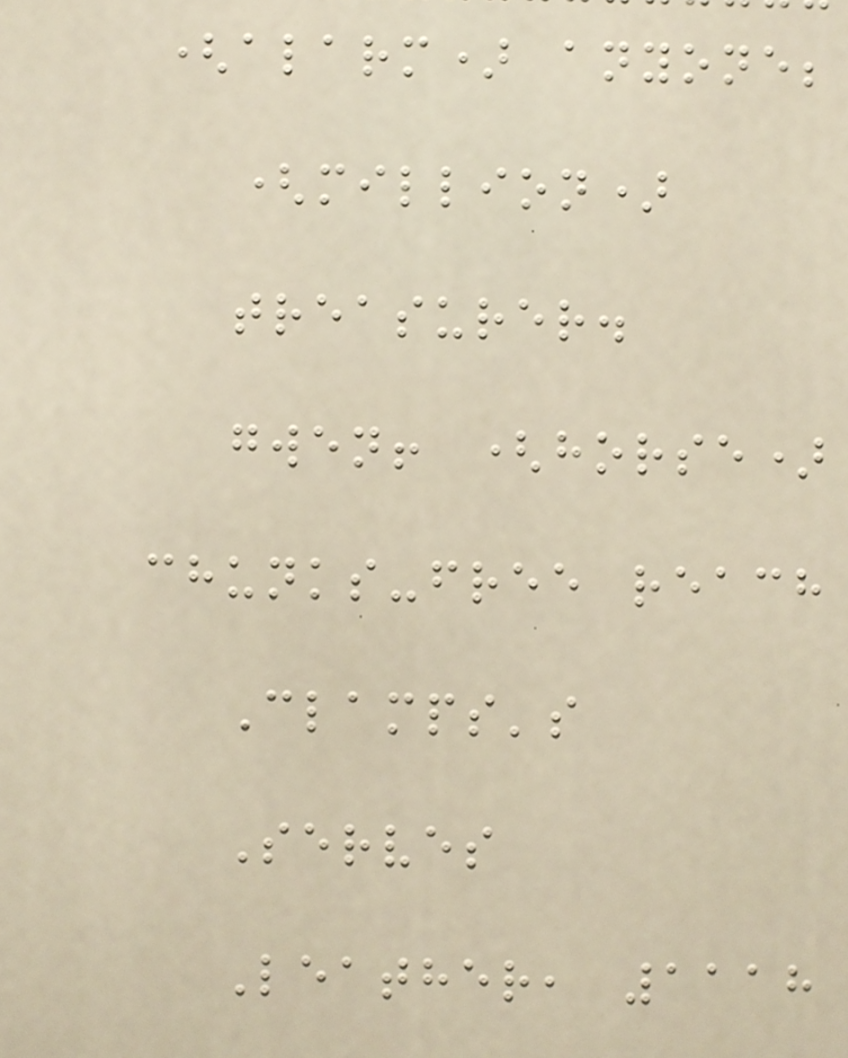(alarm) anyone;
(million)
treasurer.
gwen! (horse)
chunks-free reach
Clamps's
Serves
Leather, 1118
